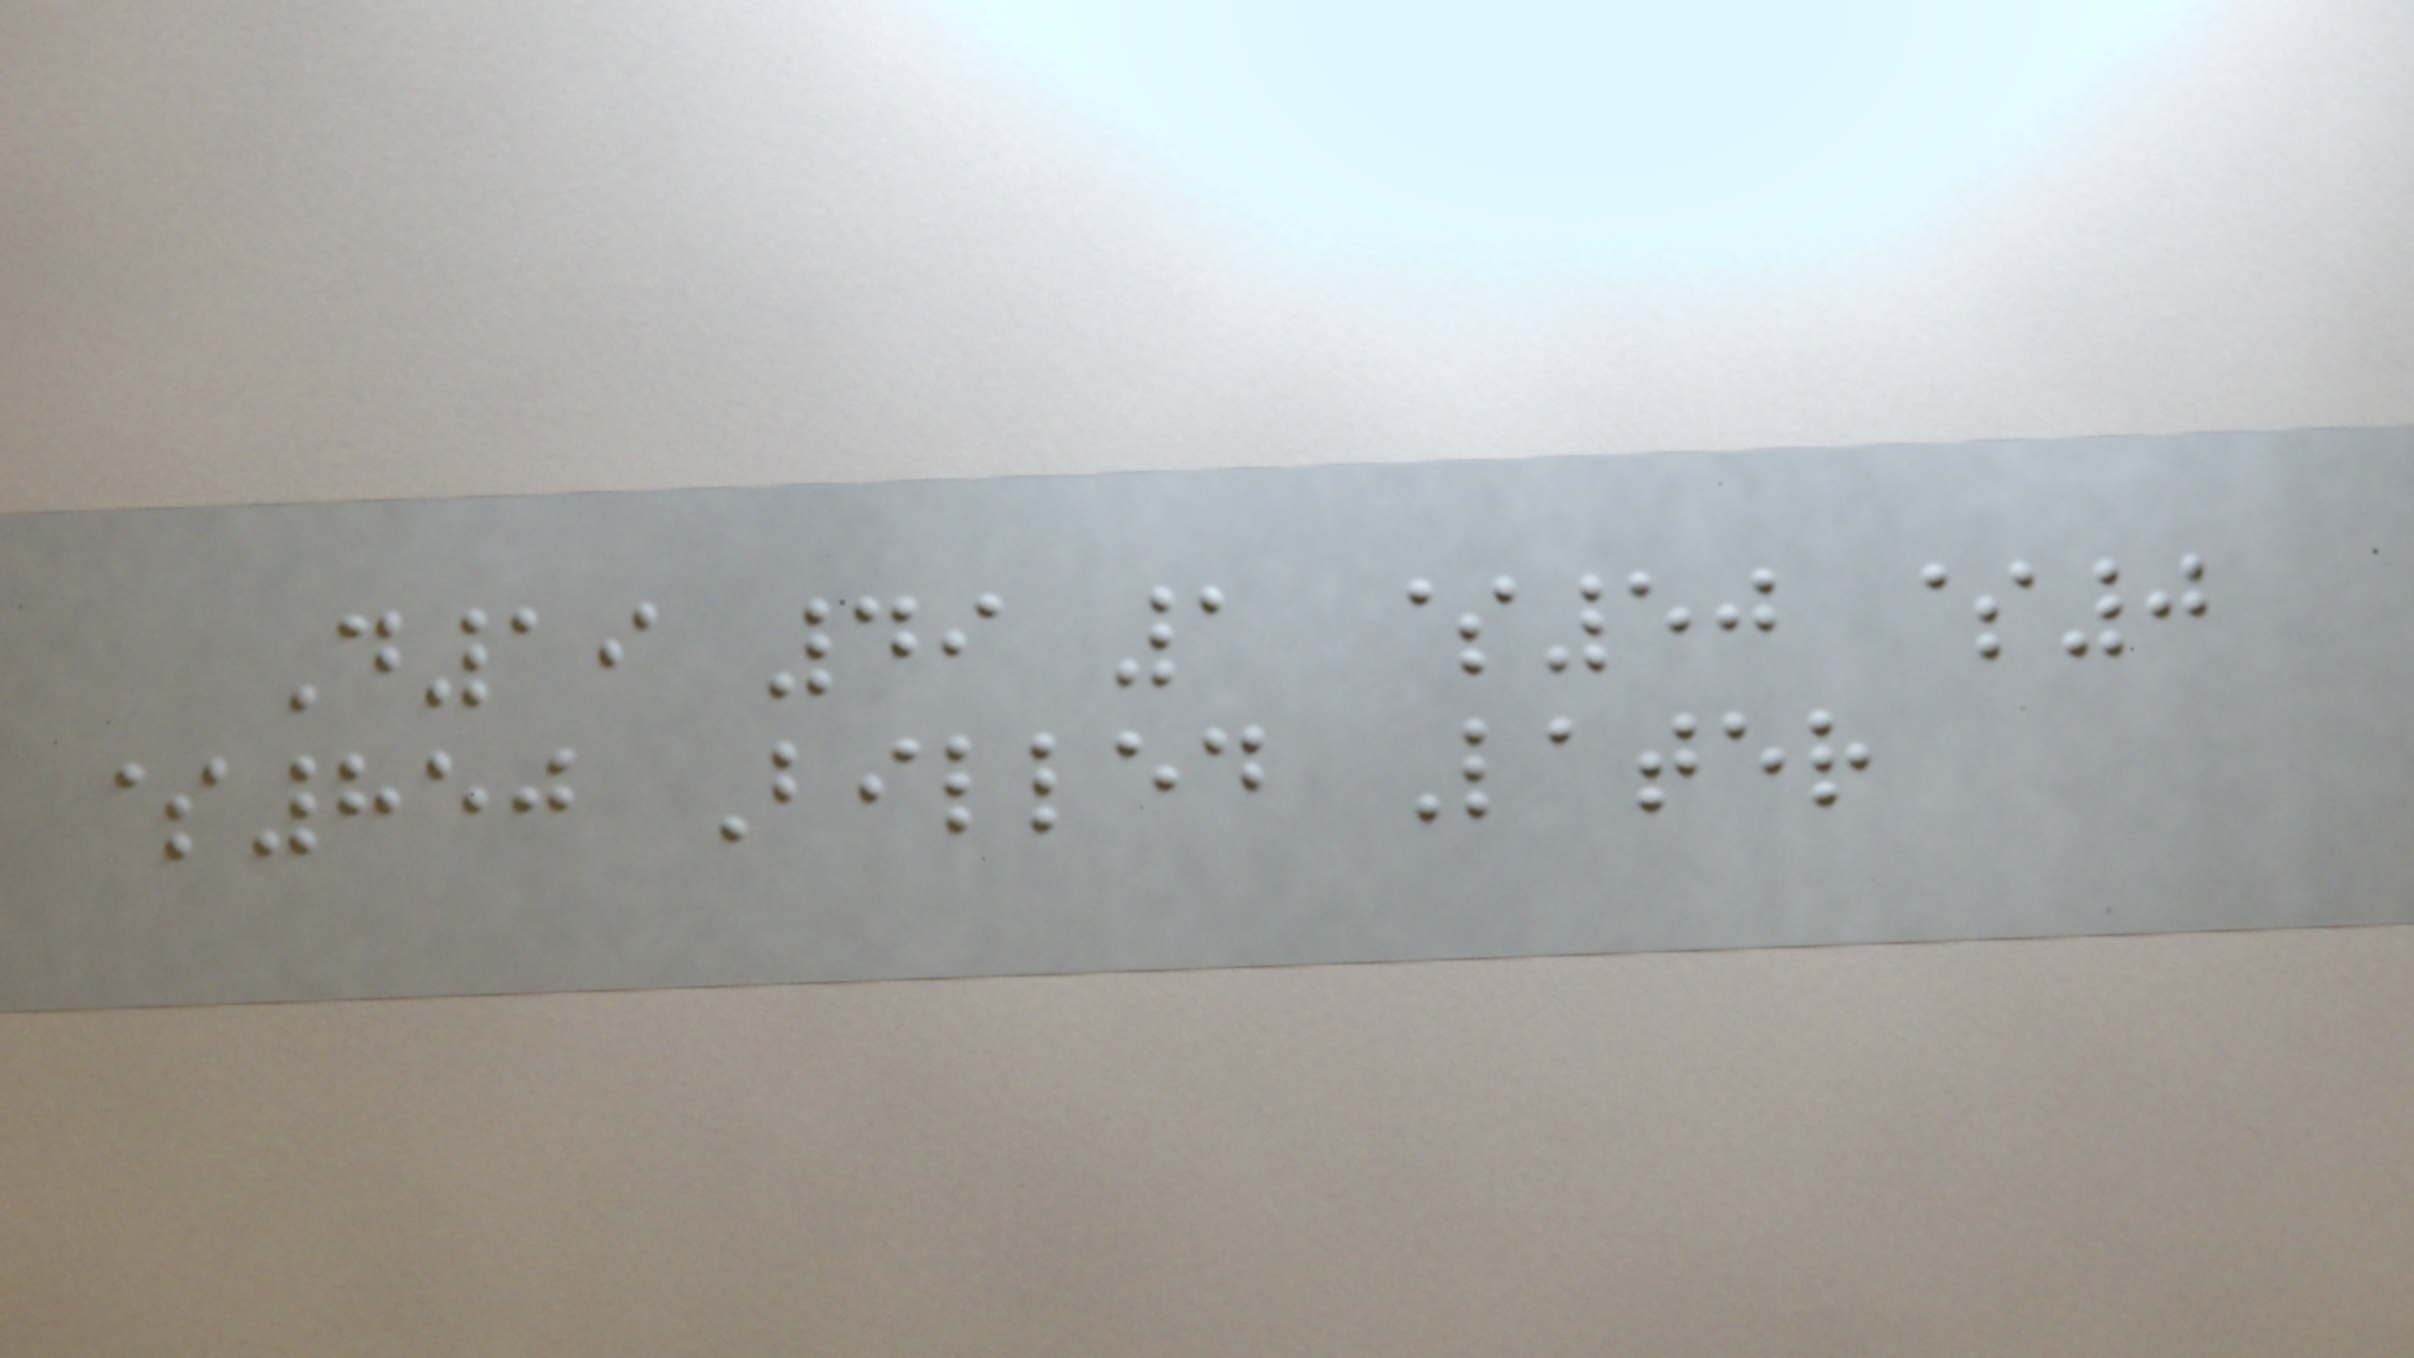D19 49 1 $50 $0
$850 Billed Later
